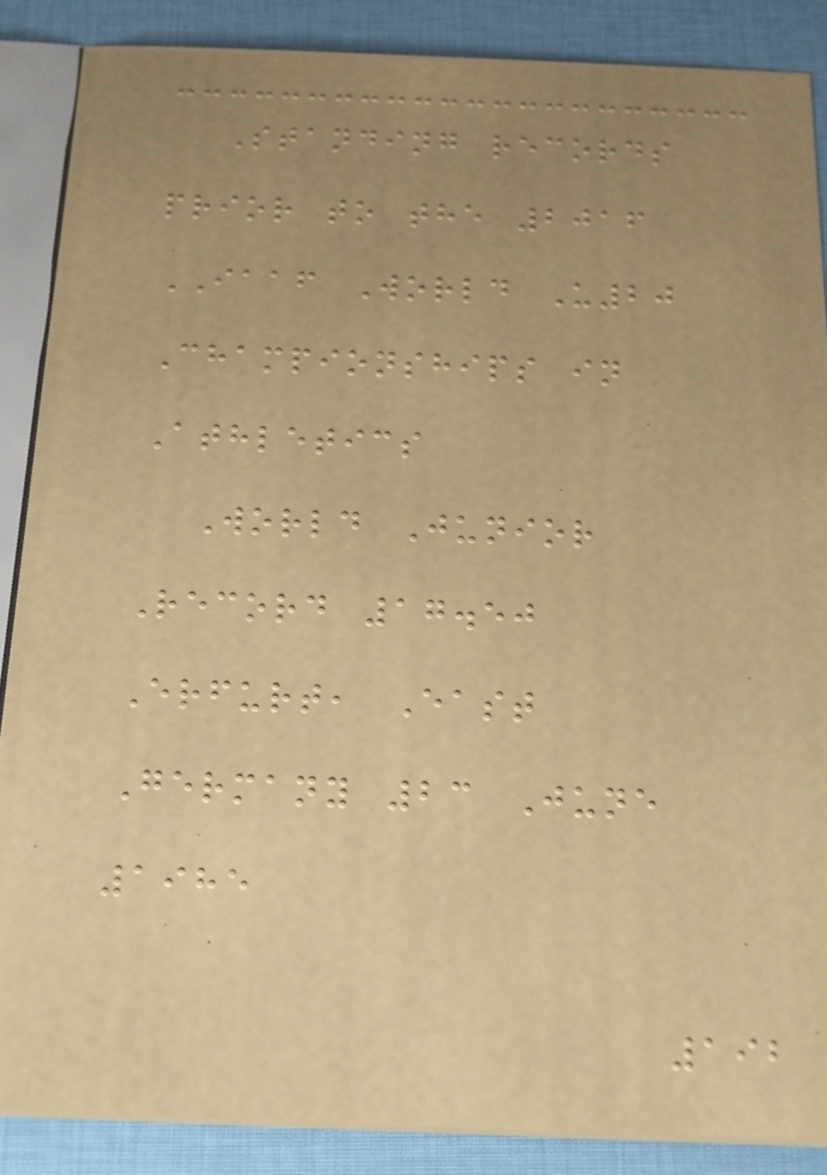Standing records
prior to the 2016
IAAF World U20
Championships in
Athletics
World Junior
Record 17.50
Erfurt, East
Germany 23 June
1985
192
